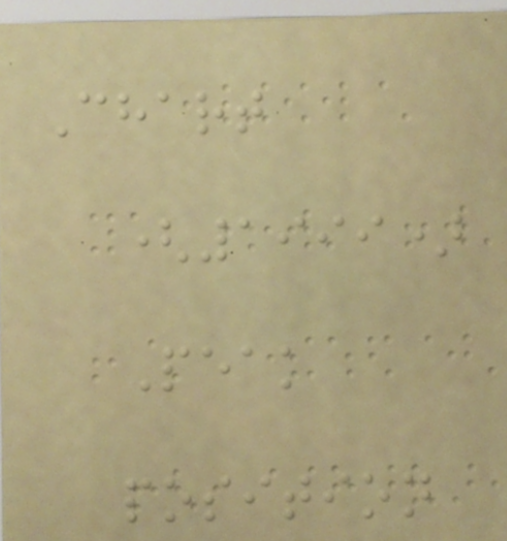Chart
(1999)
Peak
position
